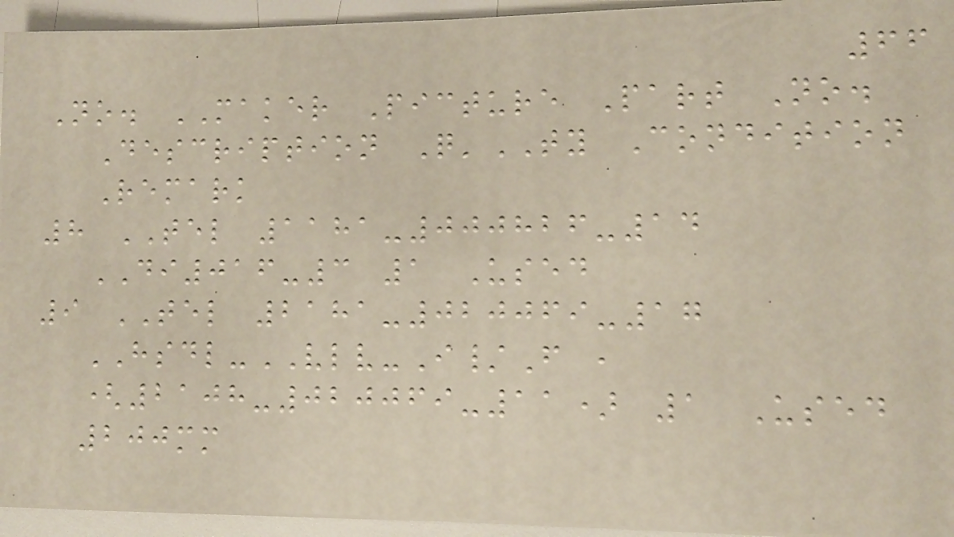66
No. MAKER Picture Part No.
Description Q'TY Condition
Remark
8 TEL 1181-000826-14
DI016-3 1 Used
9 TEL 2181-020069-17
HSDL-VLV-I/F ,
(2108-020069-11) 1 Used
200mm
